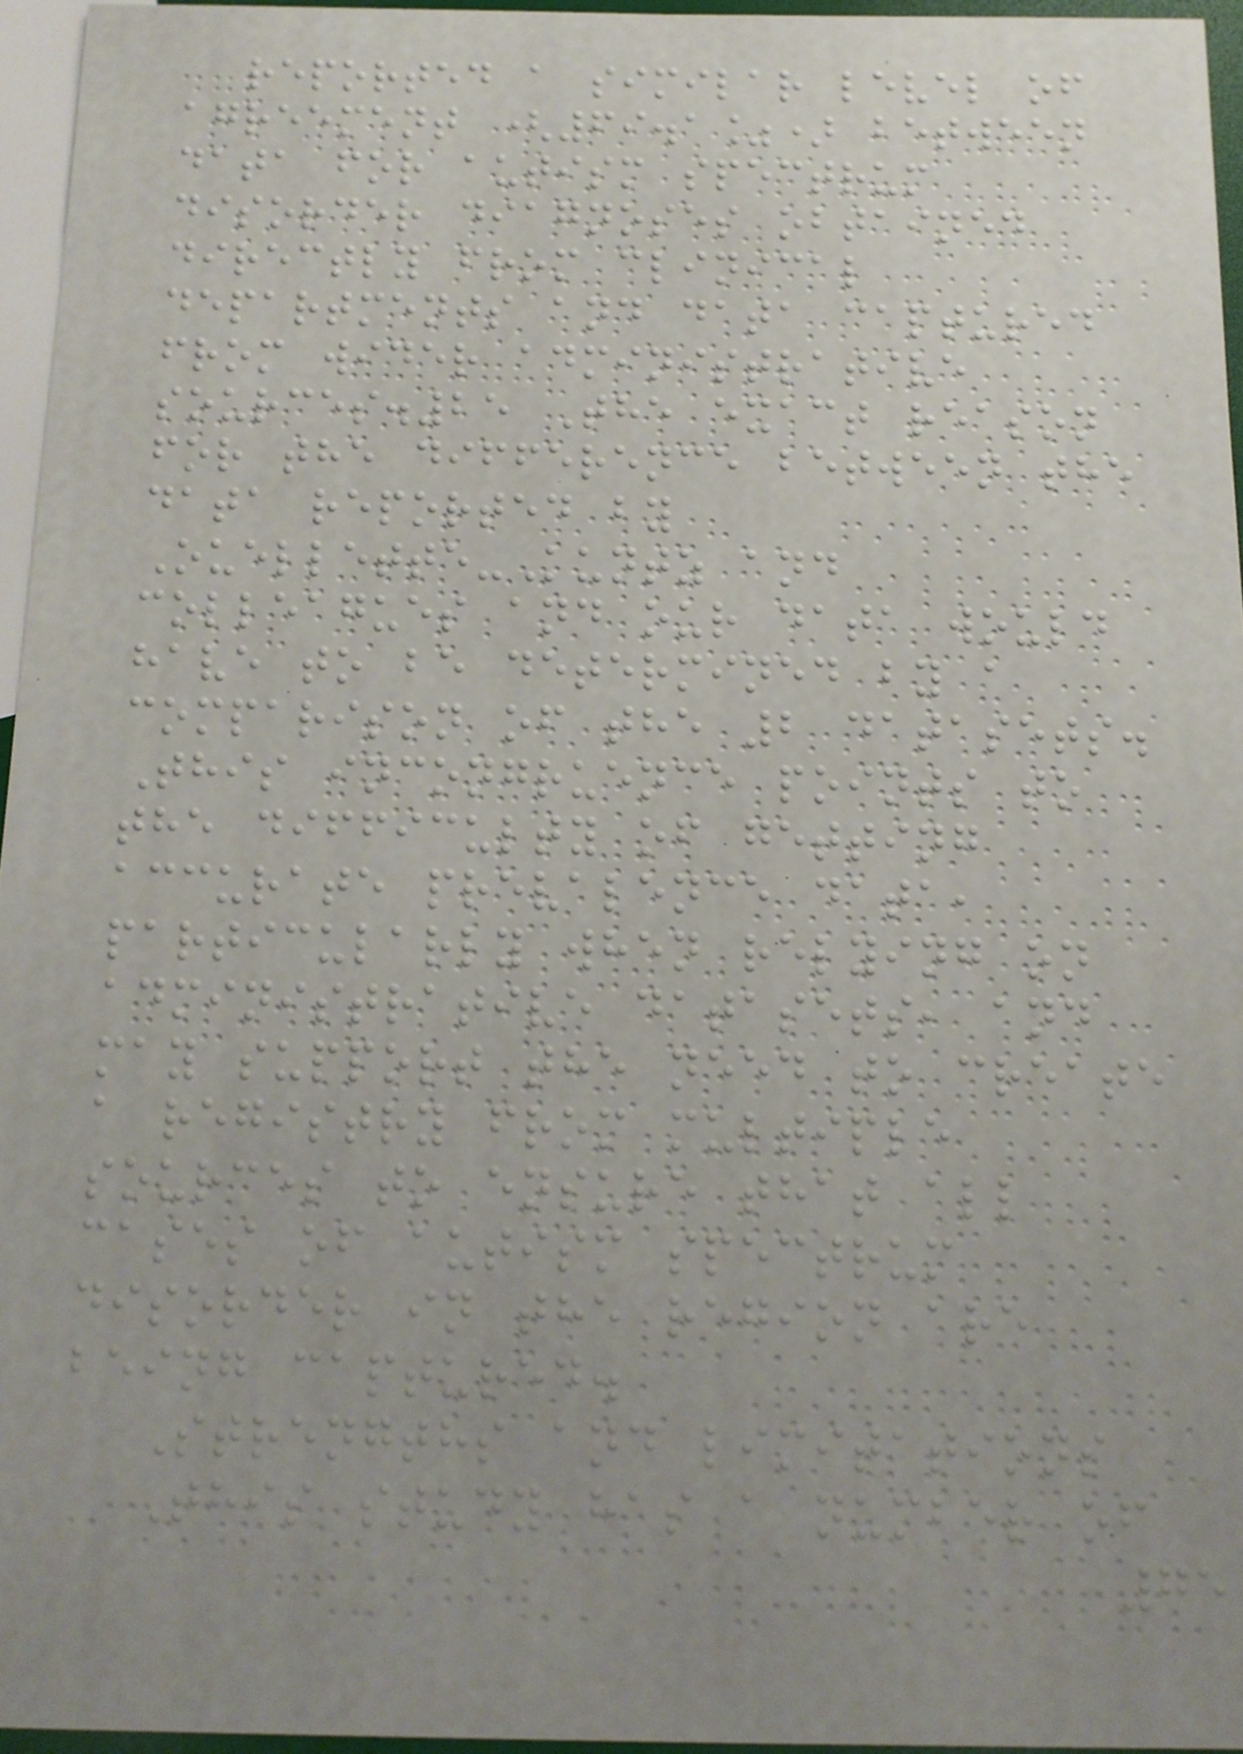reported a similar level of
agreement (69.1%) between
data for autism spectrum
disorder diagnoses obtained
directly from clinical
departments and data captured
from wider administrative
sources.25 The exact reason
for the difference between the
data reported by
Ouellette-Kuntz and
colleagues and our data would
have to be determined by a
comparison of the 2 datasets.
This incongruence points to
the difficulty of getting
accurate prevalence data,
particularly when relying on
administrative datasets, and
may support the need to create
a registry from multiple
sources to ensure that all
cases of autism spectrum
disorder in the region are
being captured.
Strengths and limitations
This study has a number of
75
